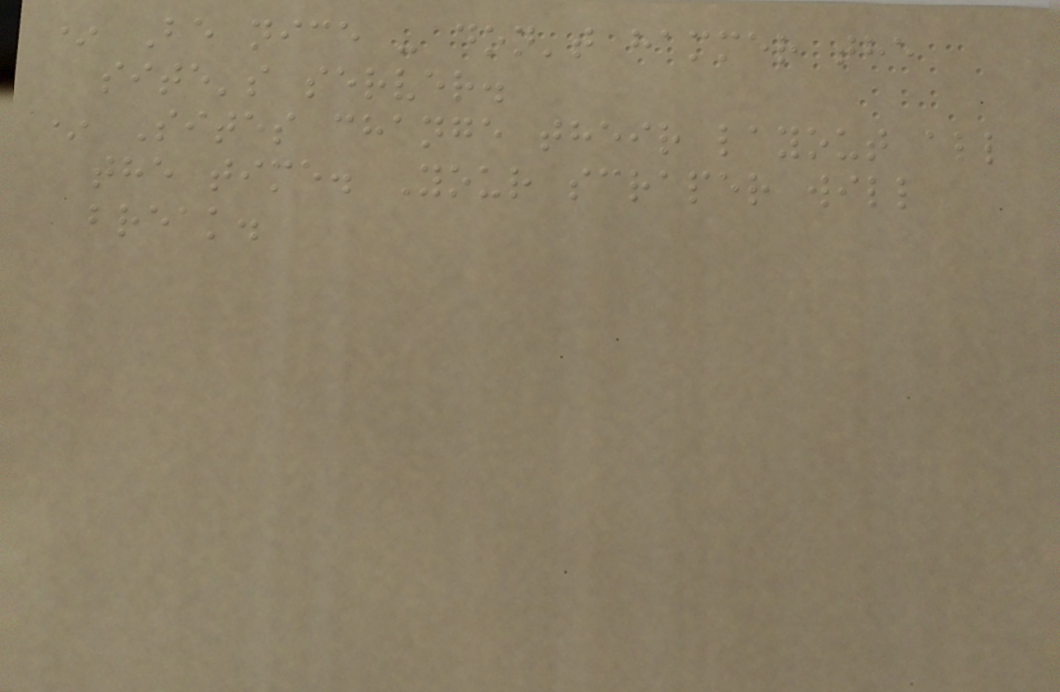* Be nice - don't hammer the
site's server.
* Sites change their layout all
the time. Your scraper will
break.
